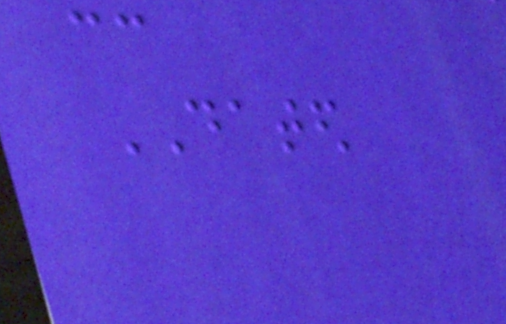cc
DATED
